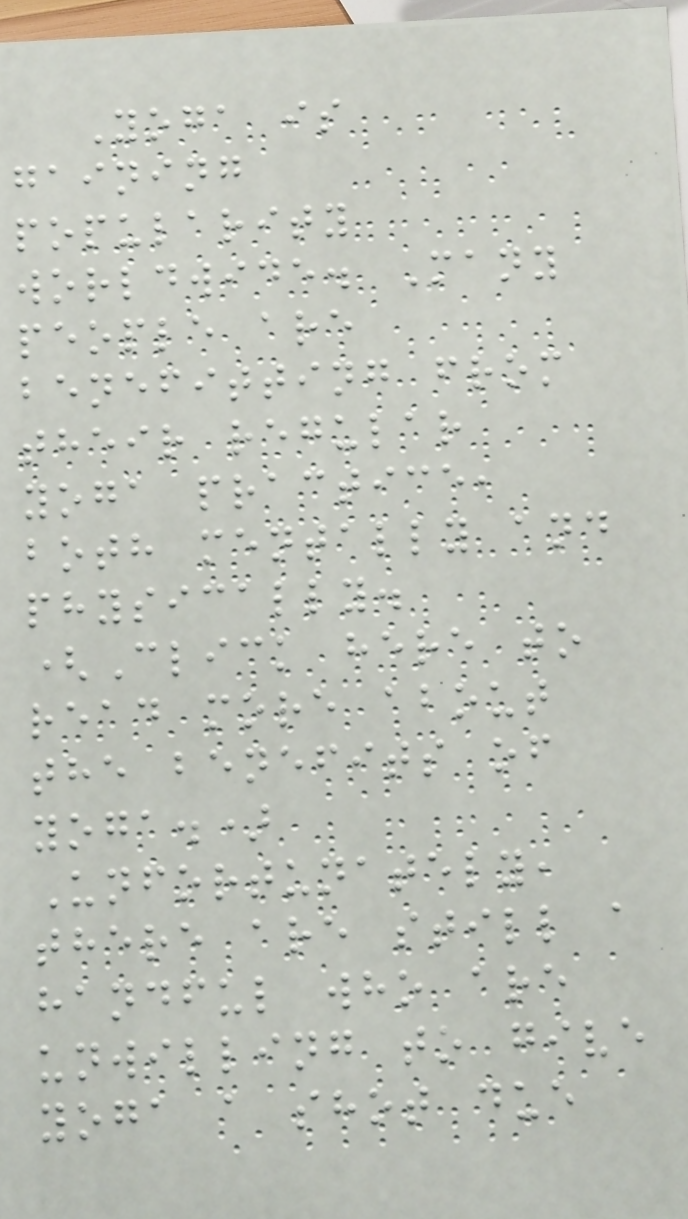Yoga is
gaining
popularity
worldwide. Many
people are
benefitting from
their regular
yoga practice,
both mentally and
physically.
(Click here to
read more about
the benefits of
yoga.)
Unfortunately,
there are still a
handful who are
unwilling to give
yoga a shot due
